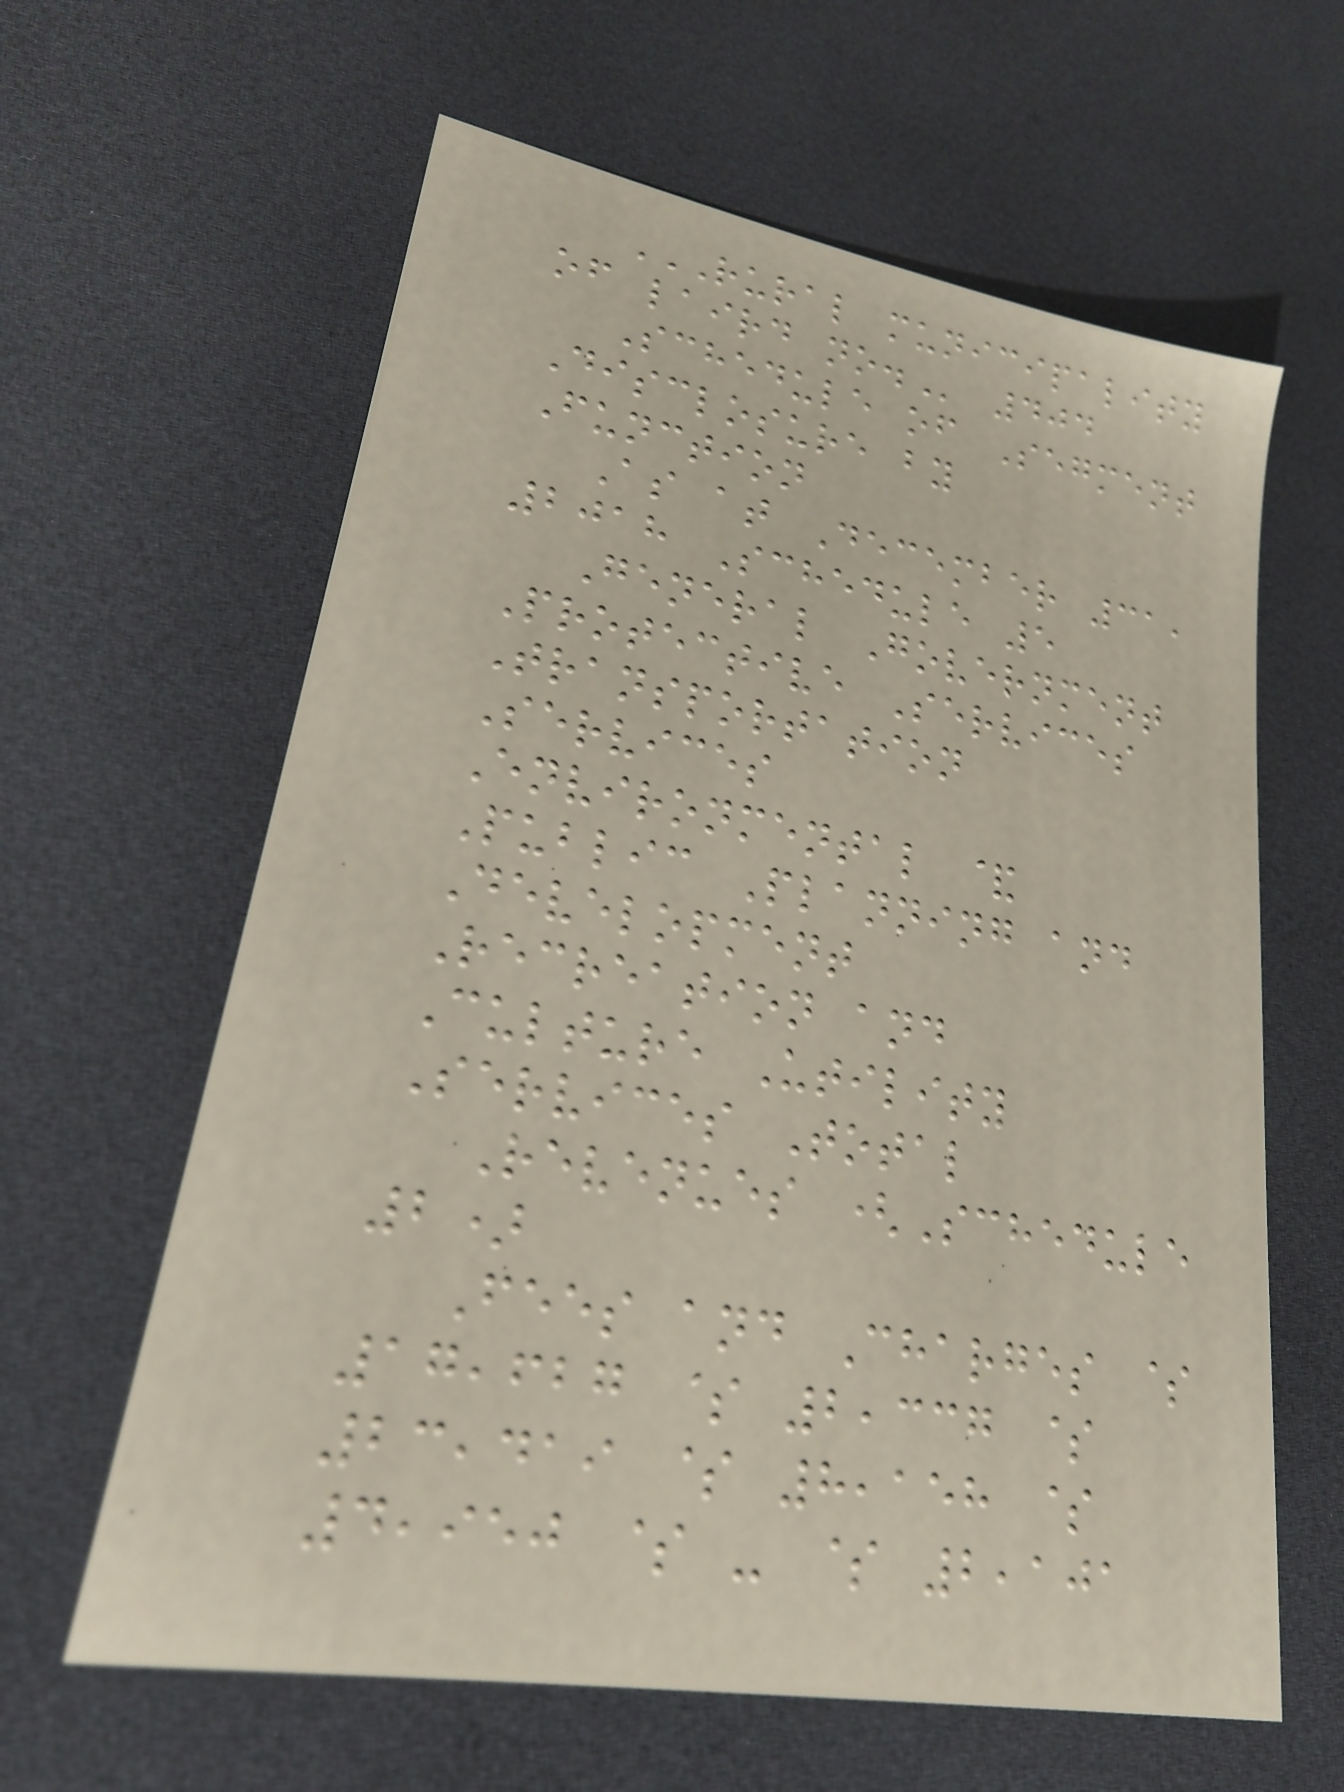RURAL MUNICIPALITY
OF LAIRD NO. 404
Schedule of Segment
Disclosure by
Function
As at December 31,
2018 Schedule 5
General Government
Protective Services
Transportation
Services
Environmental &
Public Planning and
Development
Recreation and
Culture Utility
Services Total
Revenues (Schedule
2)
Fees and Charges $
17,627 $ 2,337 $
23,419 $ 8,158 $
4,950 $ - $ 2,101
